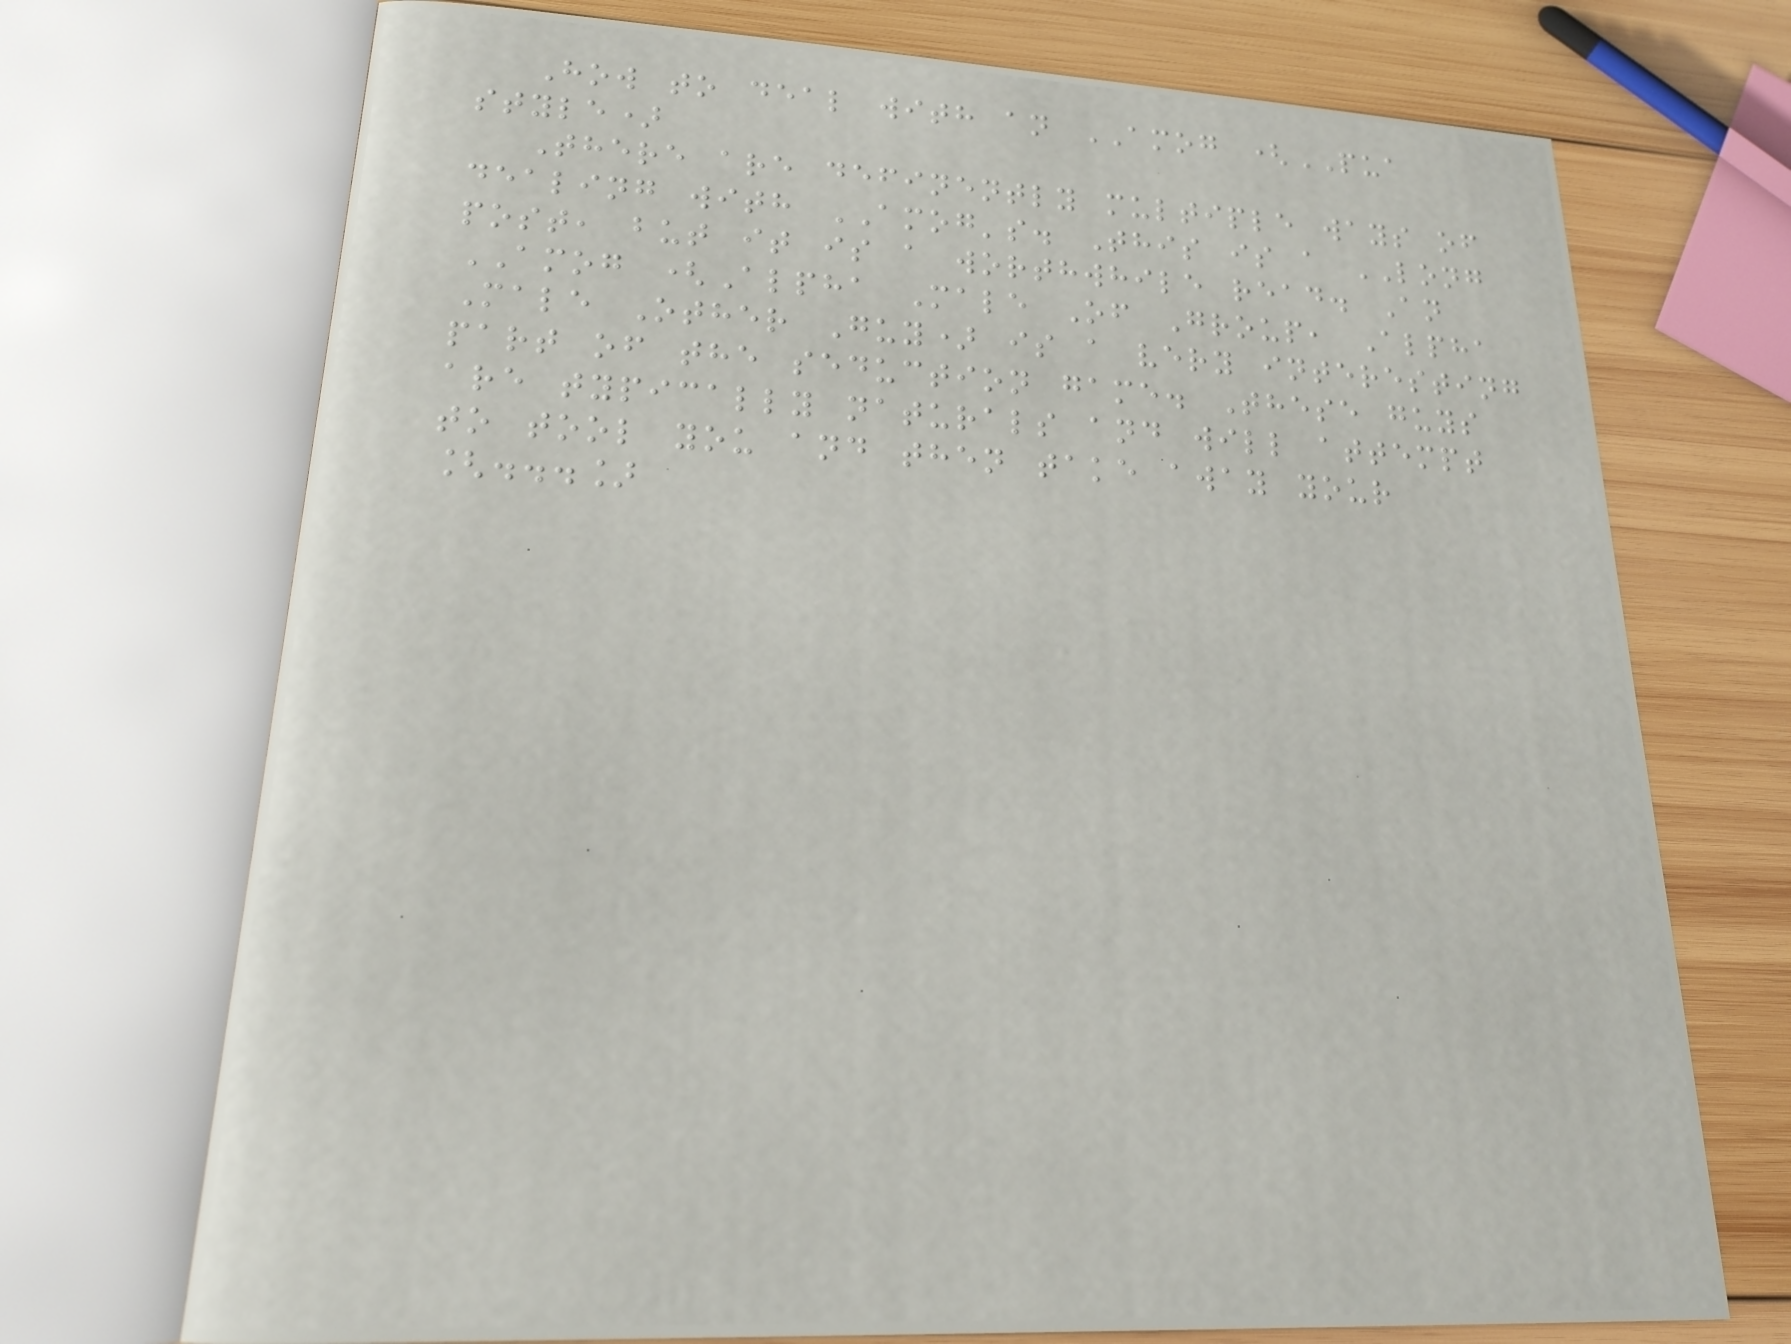How to deal with an AMOG (PUA
style)
There are definently multiple ways of
dealing with AMOG's. This is a LONG
post, but it is a worthwhile read. An
AMOG (Alpha Male Of Group, Alpha
Male Other Guy) is a very interesting
part of the seduction game. These guys
are typically naturals and will attempt
to tool you and then take away your
[...]
